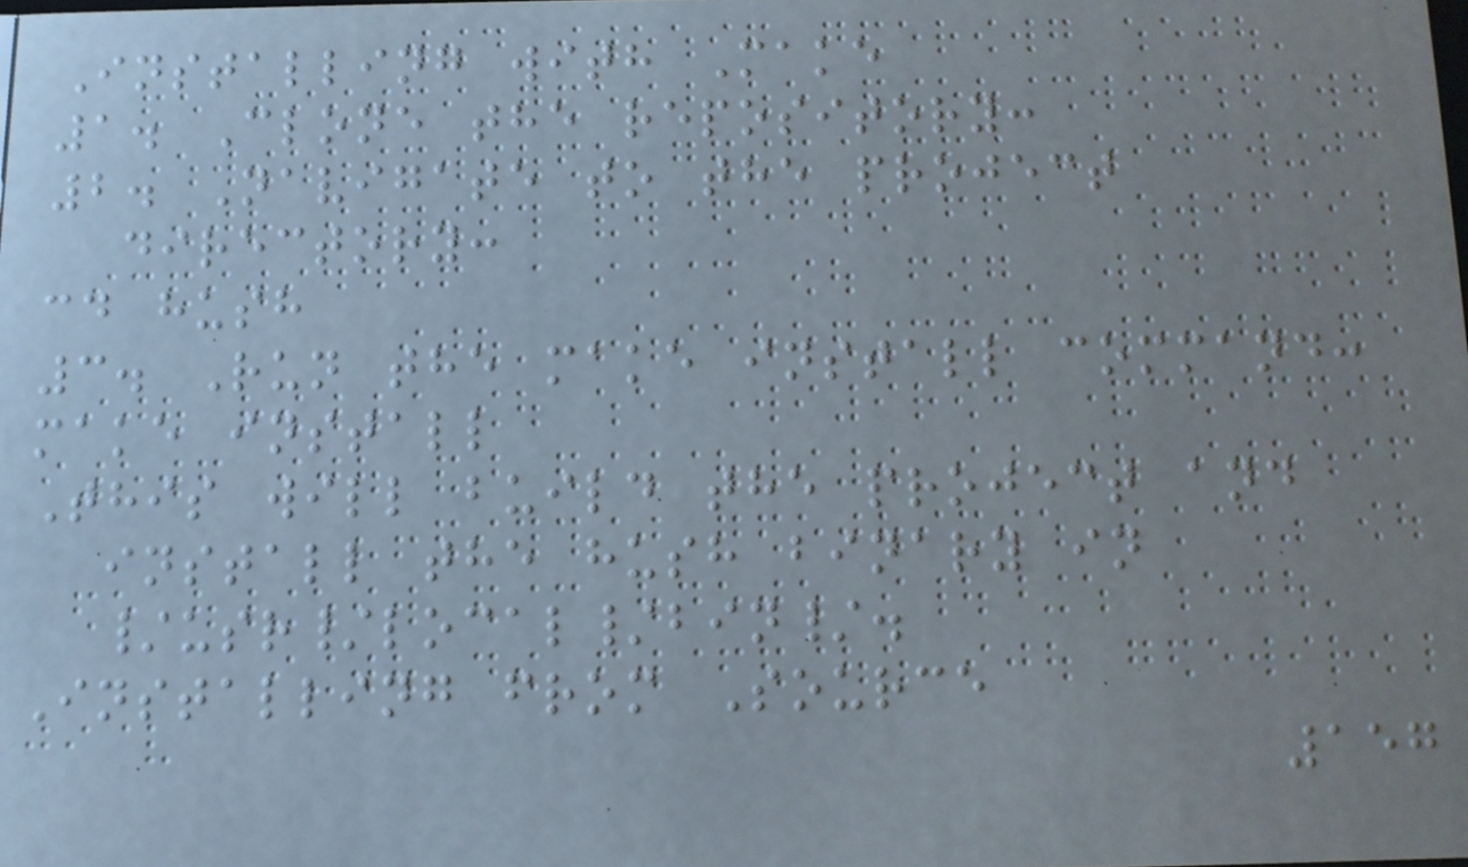Installing with Make
1. Clone the repository:
2. Navigate to the project
directory:
cd hush
3. Run the make install command:
make install
This will build the project and
install the hush binary in
/usr/local/bin/.
Installing from Source
157
